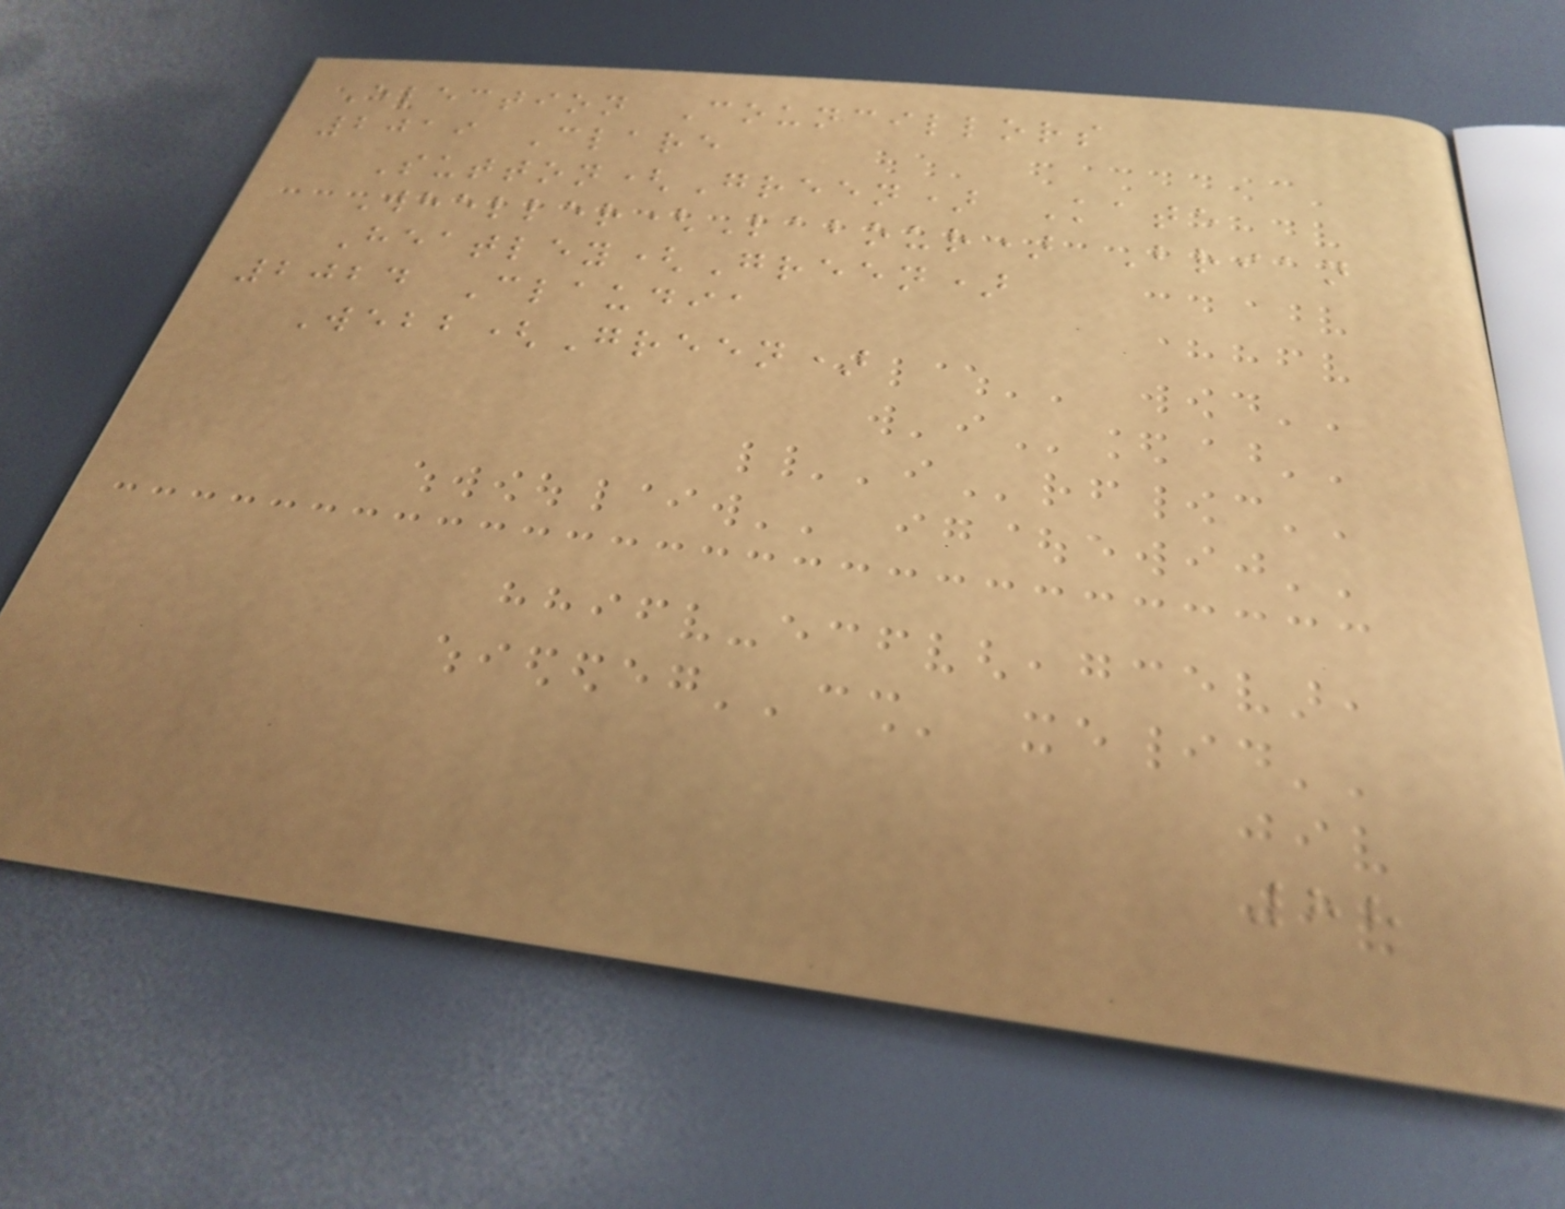Election Councillors
2019 Clare
Sutton(Green) Kate
Wheller(Labour) Brian
Heatley(Green)
2024 Claudia
Webb(Green)
88
